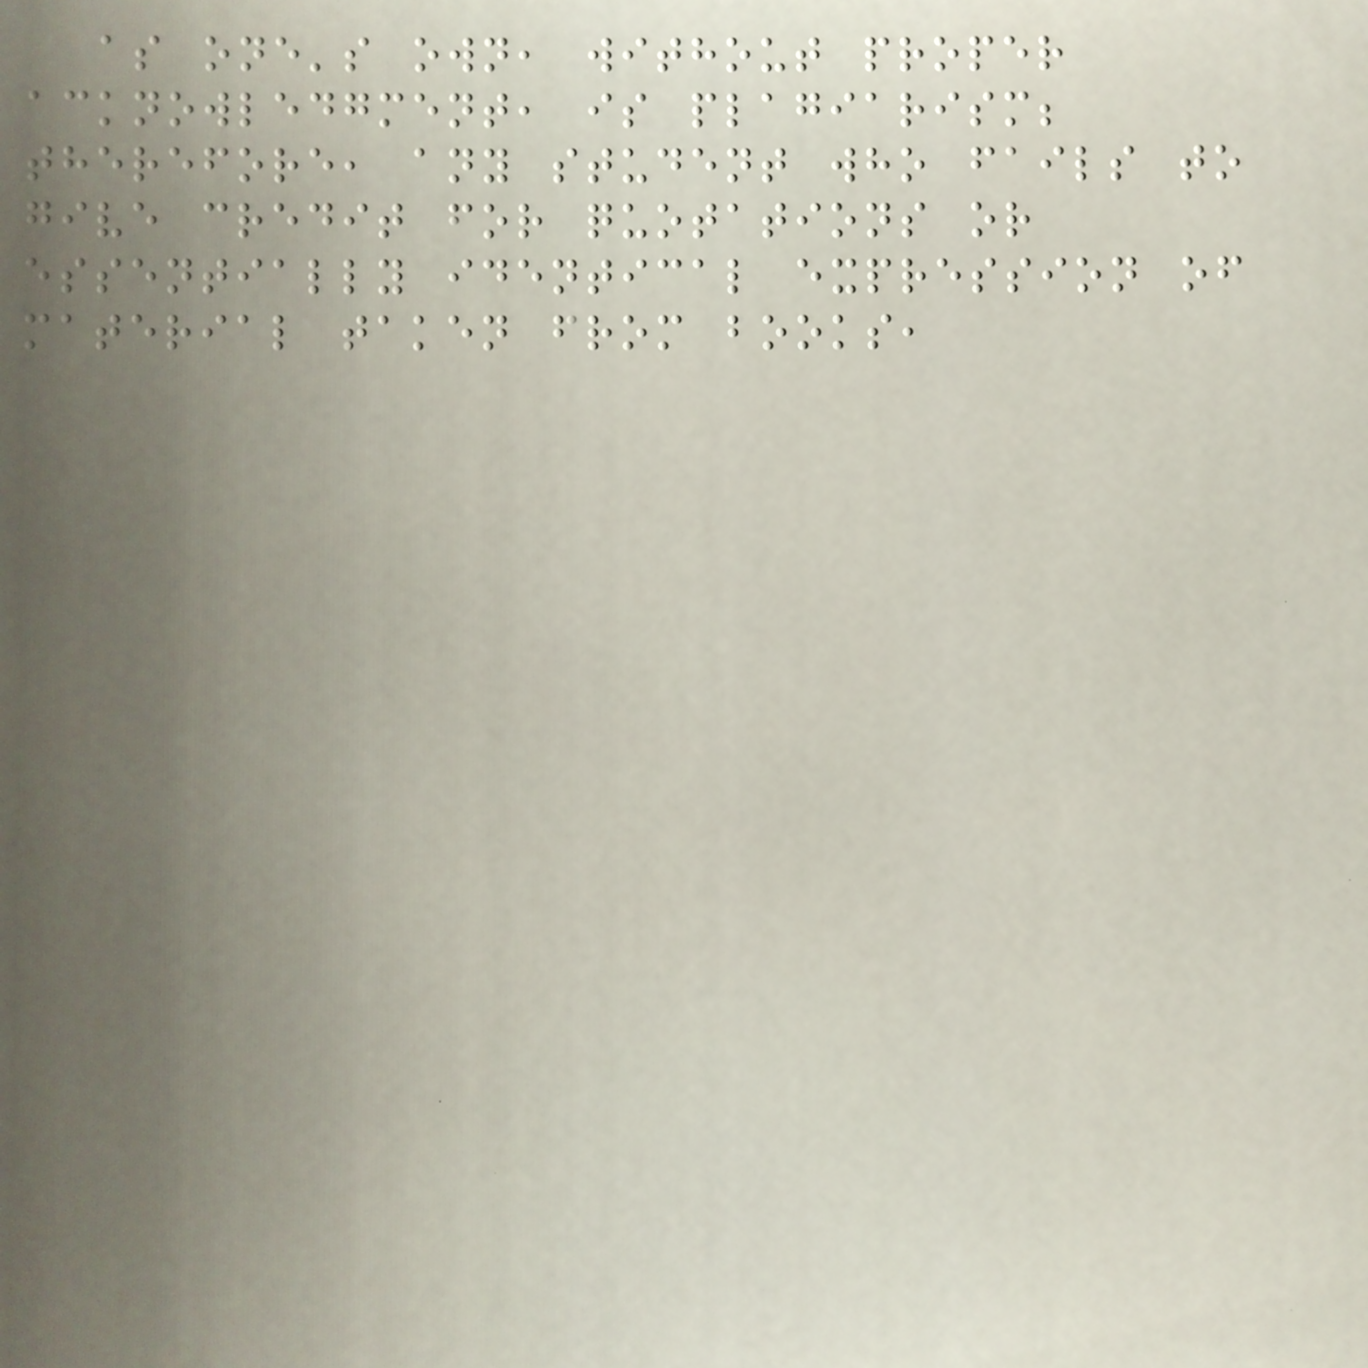as one's own, without proper
acknowledgment, is plagiarism;
therefore, any student who fails to
give credit for quotations or
essentially identical expression of
material taken from books,
